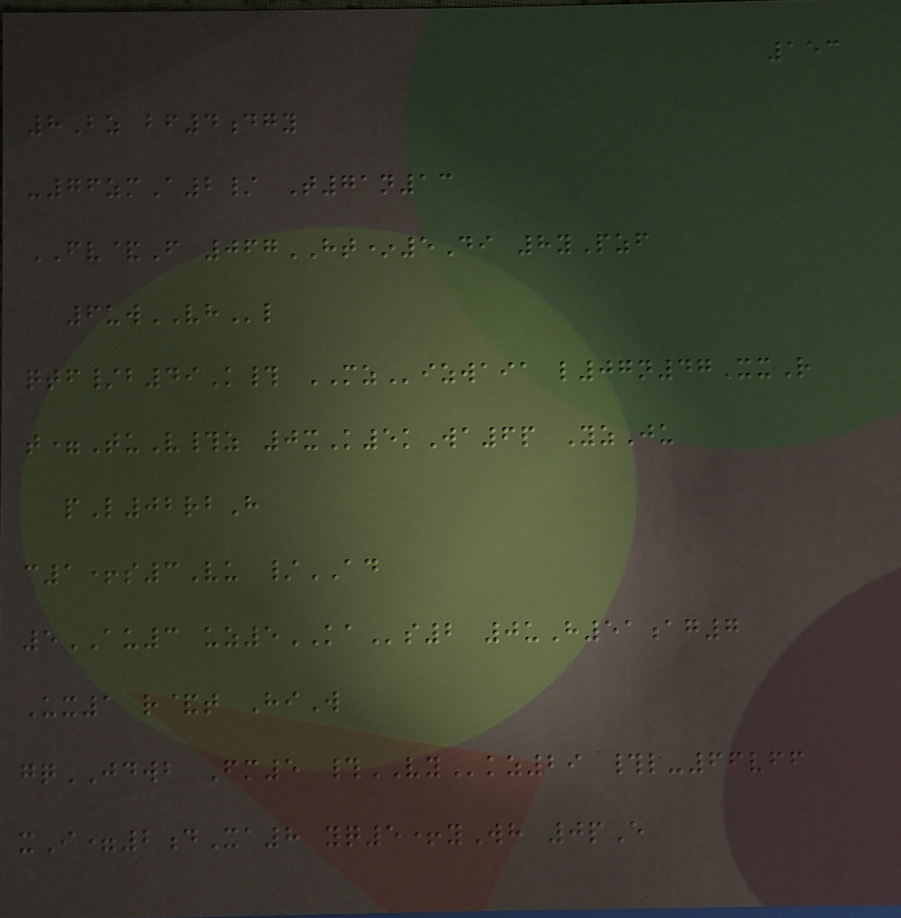153
8Bz bf4dgy
-76zmA2/ T71n13
FV&F 067HT*5Di 8yPzf
6uwVHl
qtf/b49K# MZizwaia l07n47XxR
t=TuV#z 0xK5kWa6p YzJu
pL02rbH
c1+s3Vu /AD
5AU3 uz5KAs2 0uH51ag7
Ux1 r&t HiW
gqJDWB Fm5 #VYkz29 #l-66vff
xI=2dXa8 yq5+yWh 0pE
